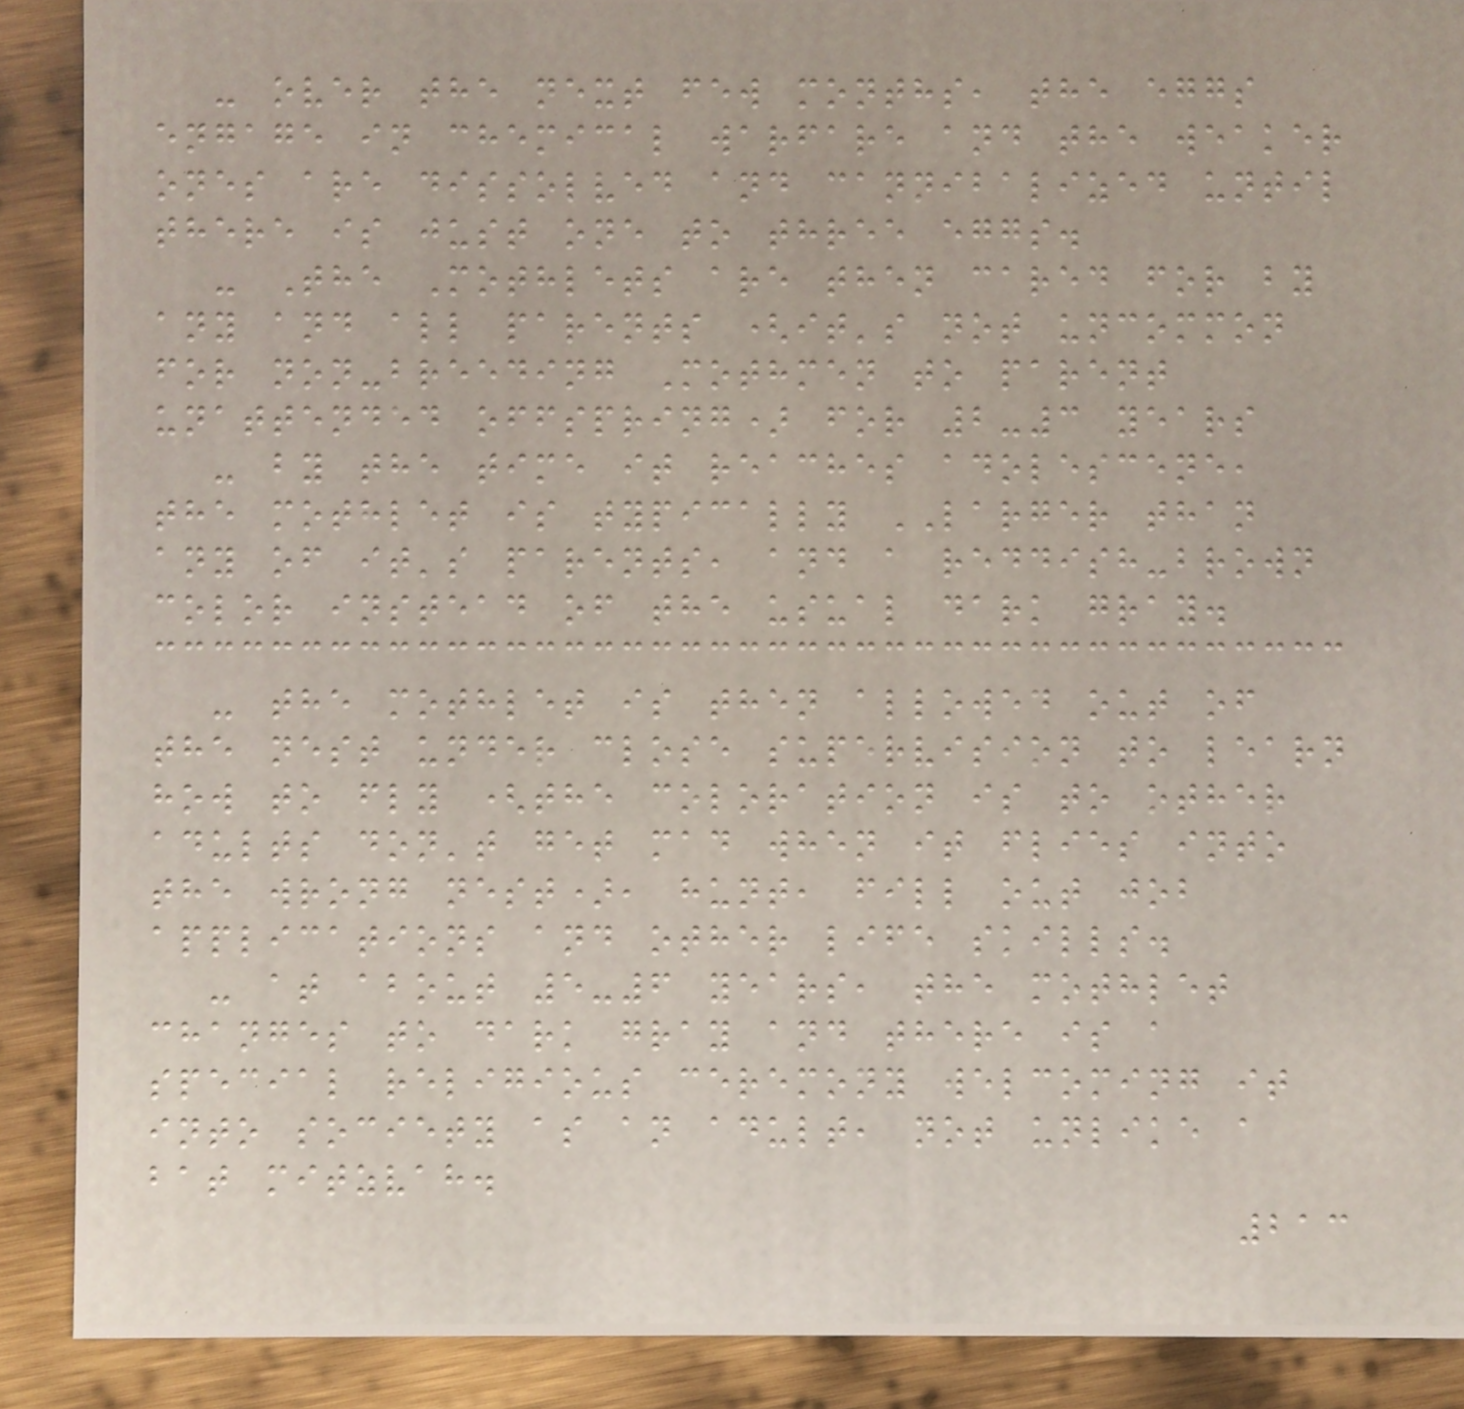- over the next few months, the eggs
engage in chemical warfare and the weaker
ones are dissolved and cannibalized until
there is just one to three eggs.
- The Mothlets are then cared for by
any and all parents (it's not uncommon
for non-breeding Mothmen to parent
unattended offspring) for 2-3 years
- by the time it reaches adolescene,
the mothlet is typically LARGER than
any of it's parents, and a reddish-brown
color instead of the usual dark gray.
- the mothlet is then allowed out of
the nest under close supervision to learn
how to fly (the coloration is to other
adults don't get mad when it flies into
the wrong nest), hunt, fill out job
applications and other life skills.
- at about 5-6 years, the mothlet
changes to dark gray and there is a
special religious ceremony welcoming it
into society as an adult, not unlike a
bat mitzvah.
213
